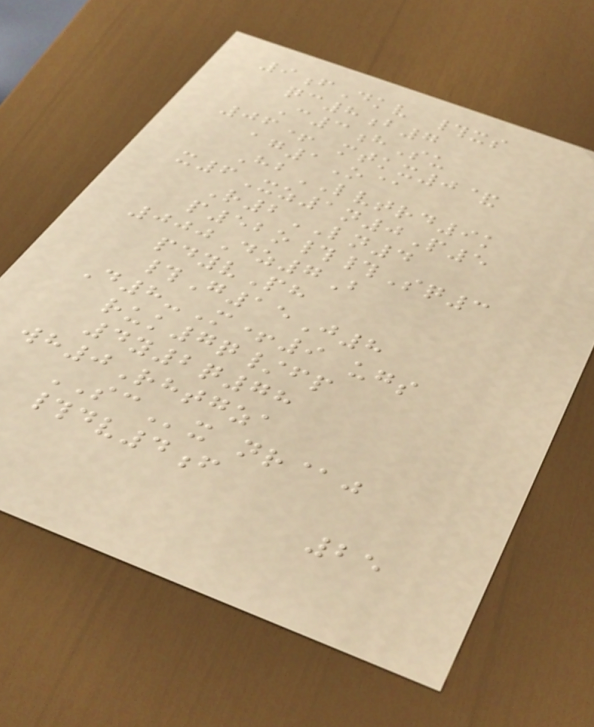9fDkv #xs
qc8b7
C3hSu
06+ mtkx0&
ag1O@
HbLVTRD9k
x6Xz1n0P5
R2LN4
p52o##Sq3
000Dz7B
pdyvPh
#G15J8
D8-M+9 ugs
ruk7q/fp
4y2q78
wh0Rhtgza
SCx nr@j
#dv4f
25
